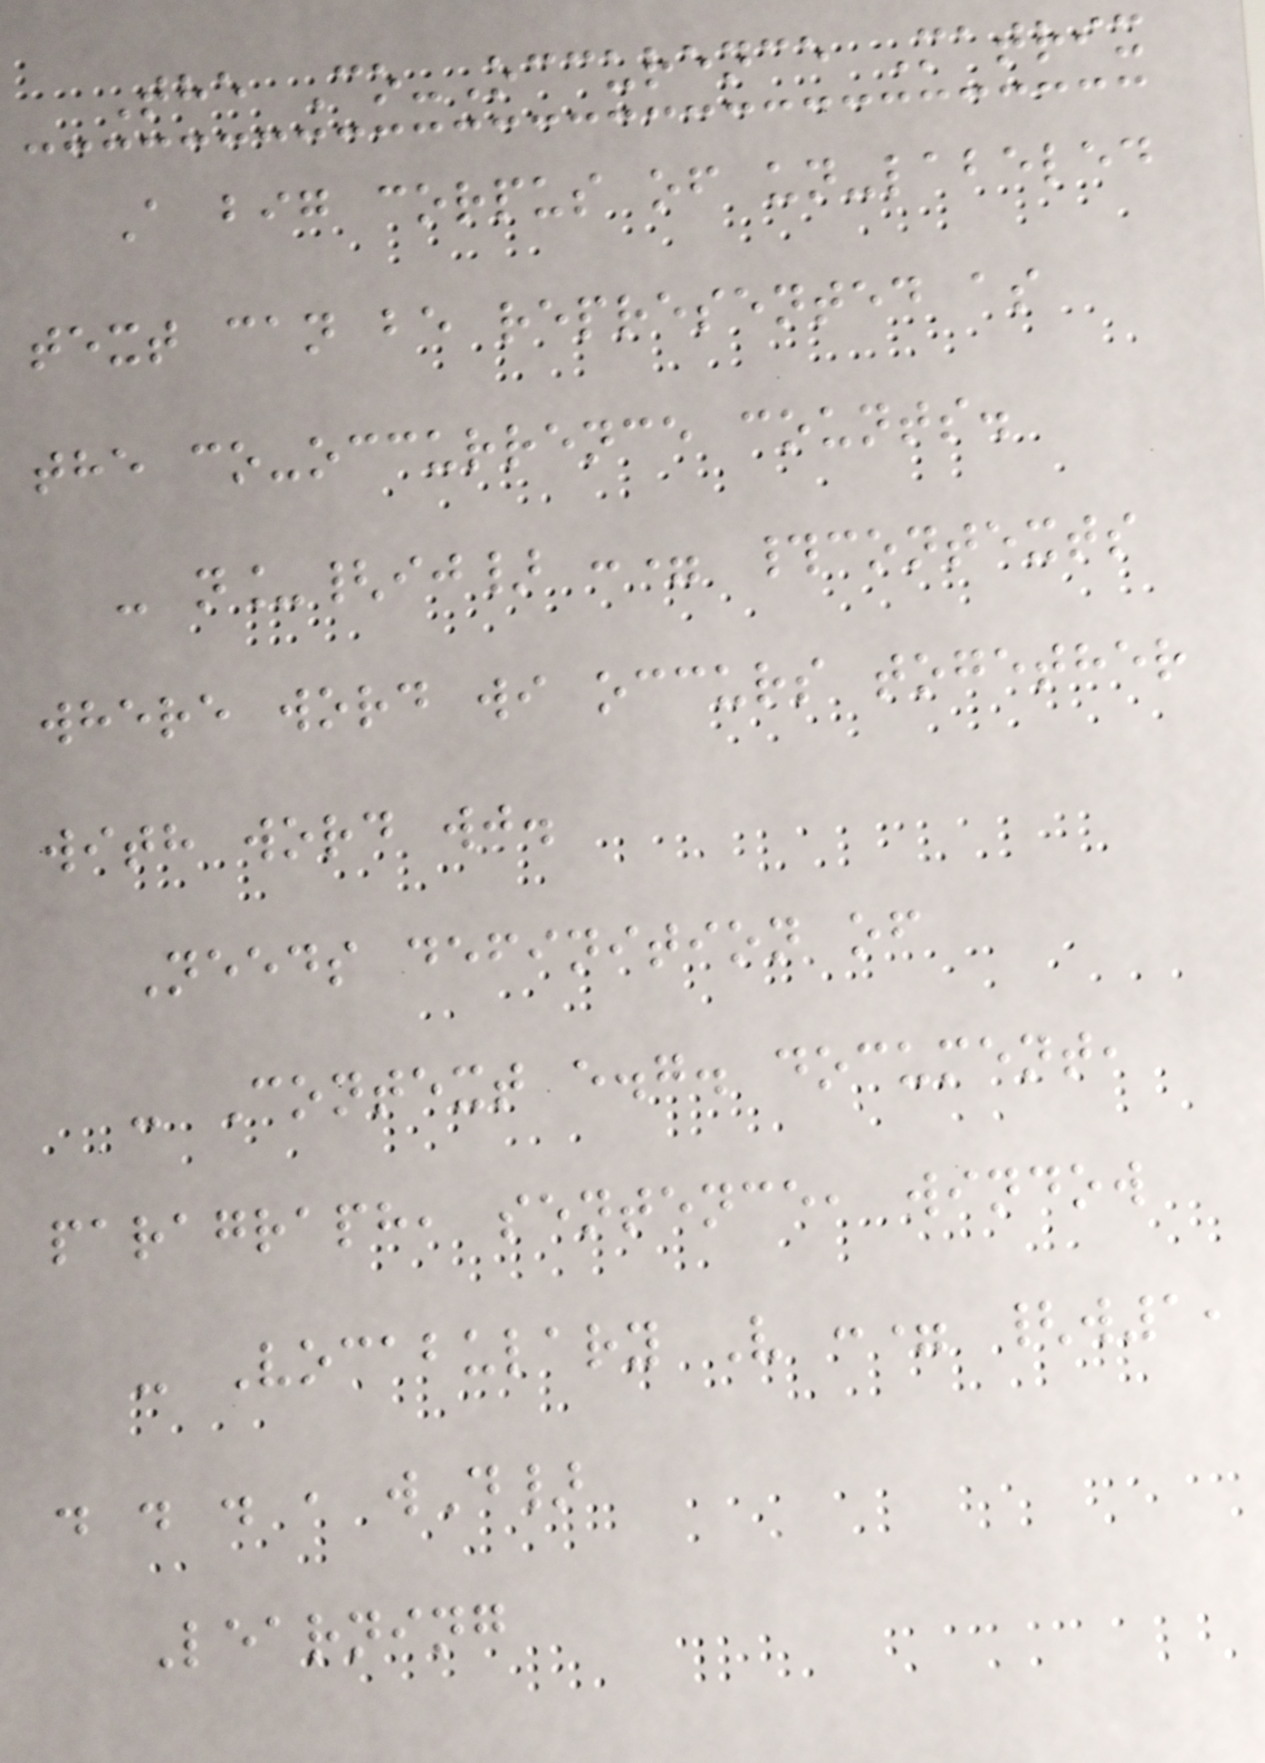The Co-Occurence Matrix
A big corpus of un-labeled
text can be represented as
the co-occurrence counts.
- n_{ij} := #contexts
where word wi occurs together
with word wj.
Needs definition of
- Context e.g. document,
paragraph, sentence, window
- Vocabulary V := {w1,
. . . , wD}
Learning
